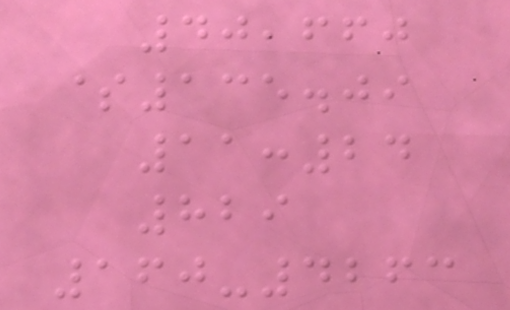40,660
$135.09
11:24
829
160-4263
